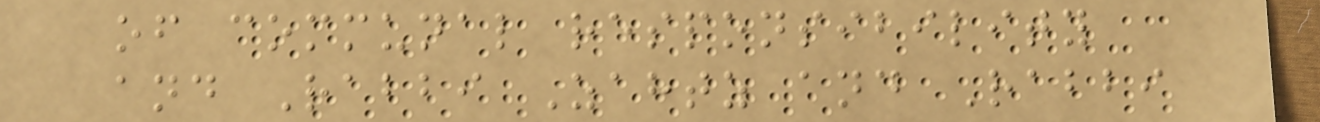of communal responsibility
and Rabbi Zahtz and Rabbi
